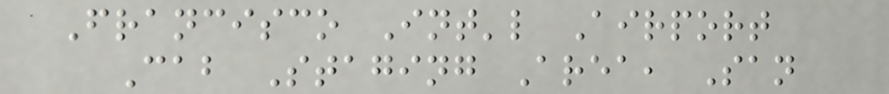Francisco Int'l Airport
Cab Staging Area, San
